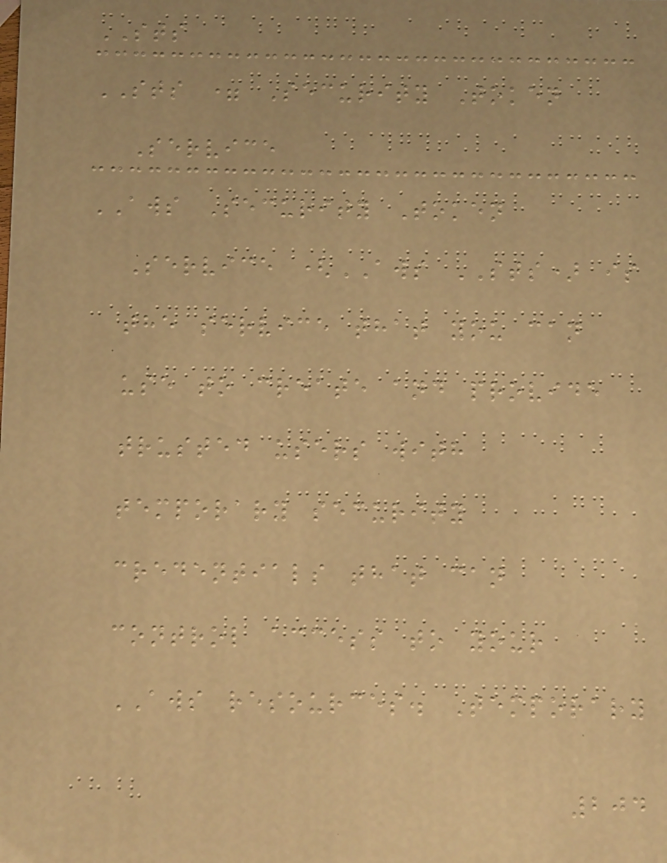STS
STS = Security Token
Service
AWS Security Token
Service (AWS STS) is
the service that you can
use to create and provide
trusted users with
temporary security
credentials that can
control access to your
AWS resources. Temporary
204
